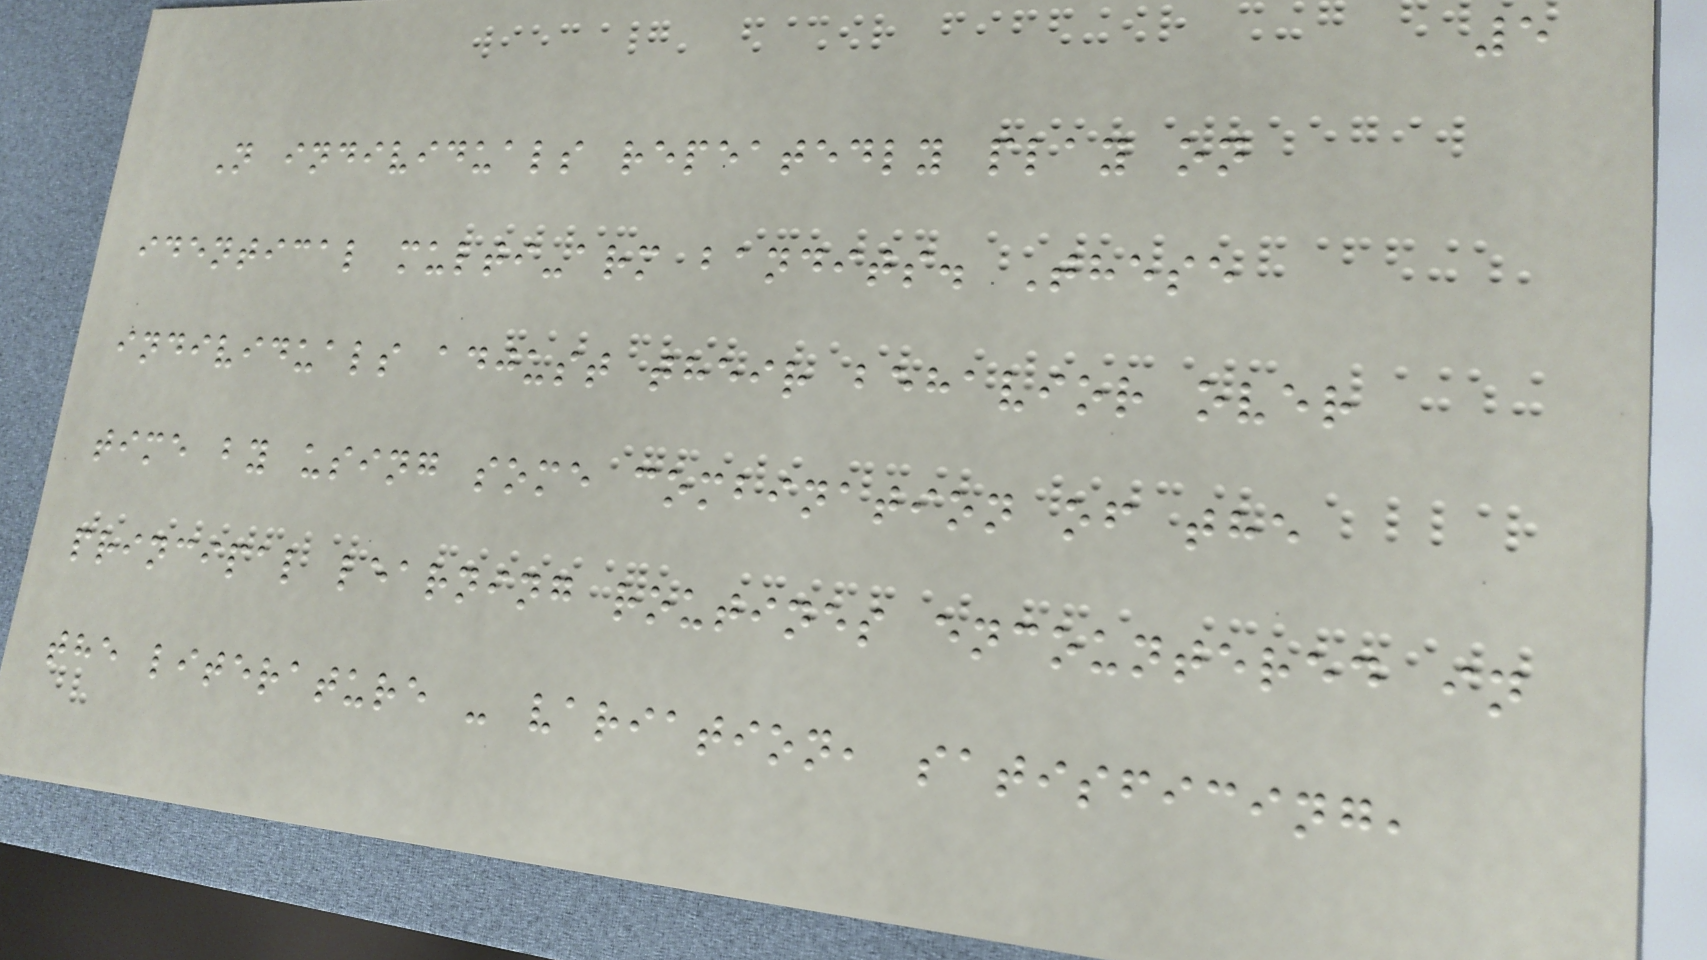5
N individuals repeatedly play on
identical multi-arm bandits. These
individuals adjust their behavior over
time by using some combination of the
principal learning routines encountered in
the literature - variation, satisficing,
